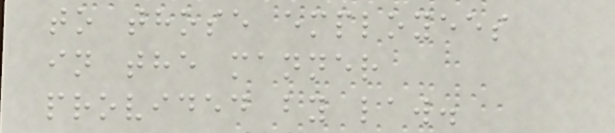to those employees
in the manner
provided by law.
